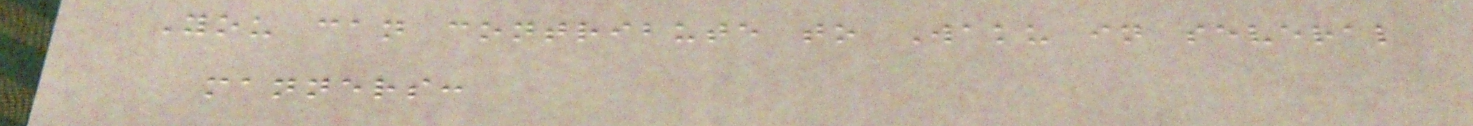You can contribute to Waku in several
manners:
